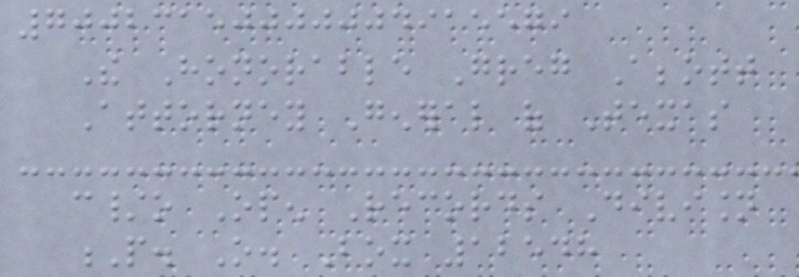70023150000004915579
The Honorable Greg Abbott
Attorney General of Texas
c/o Open Records Division
P. O. Box 12548
